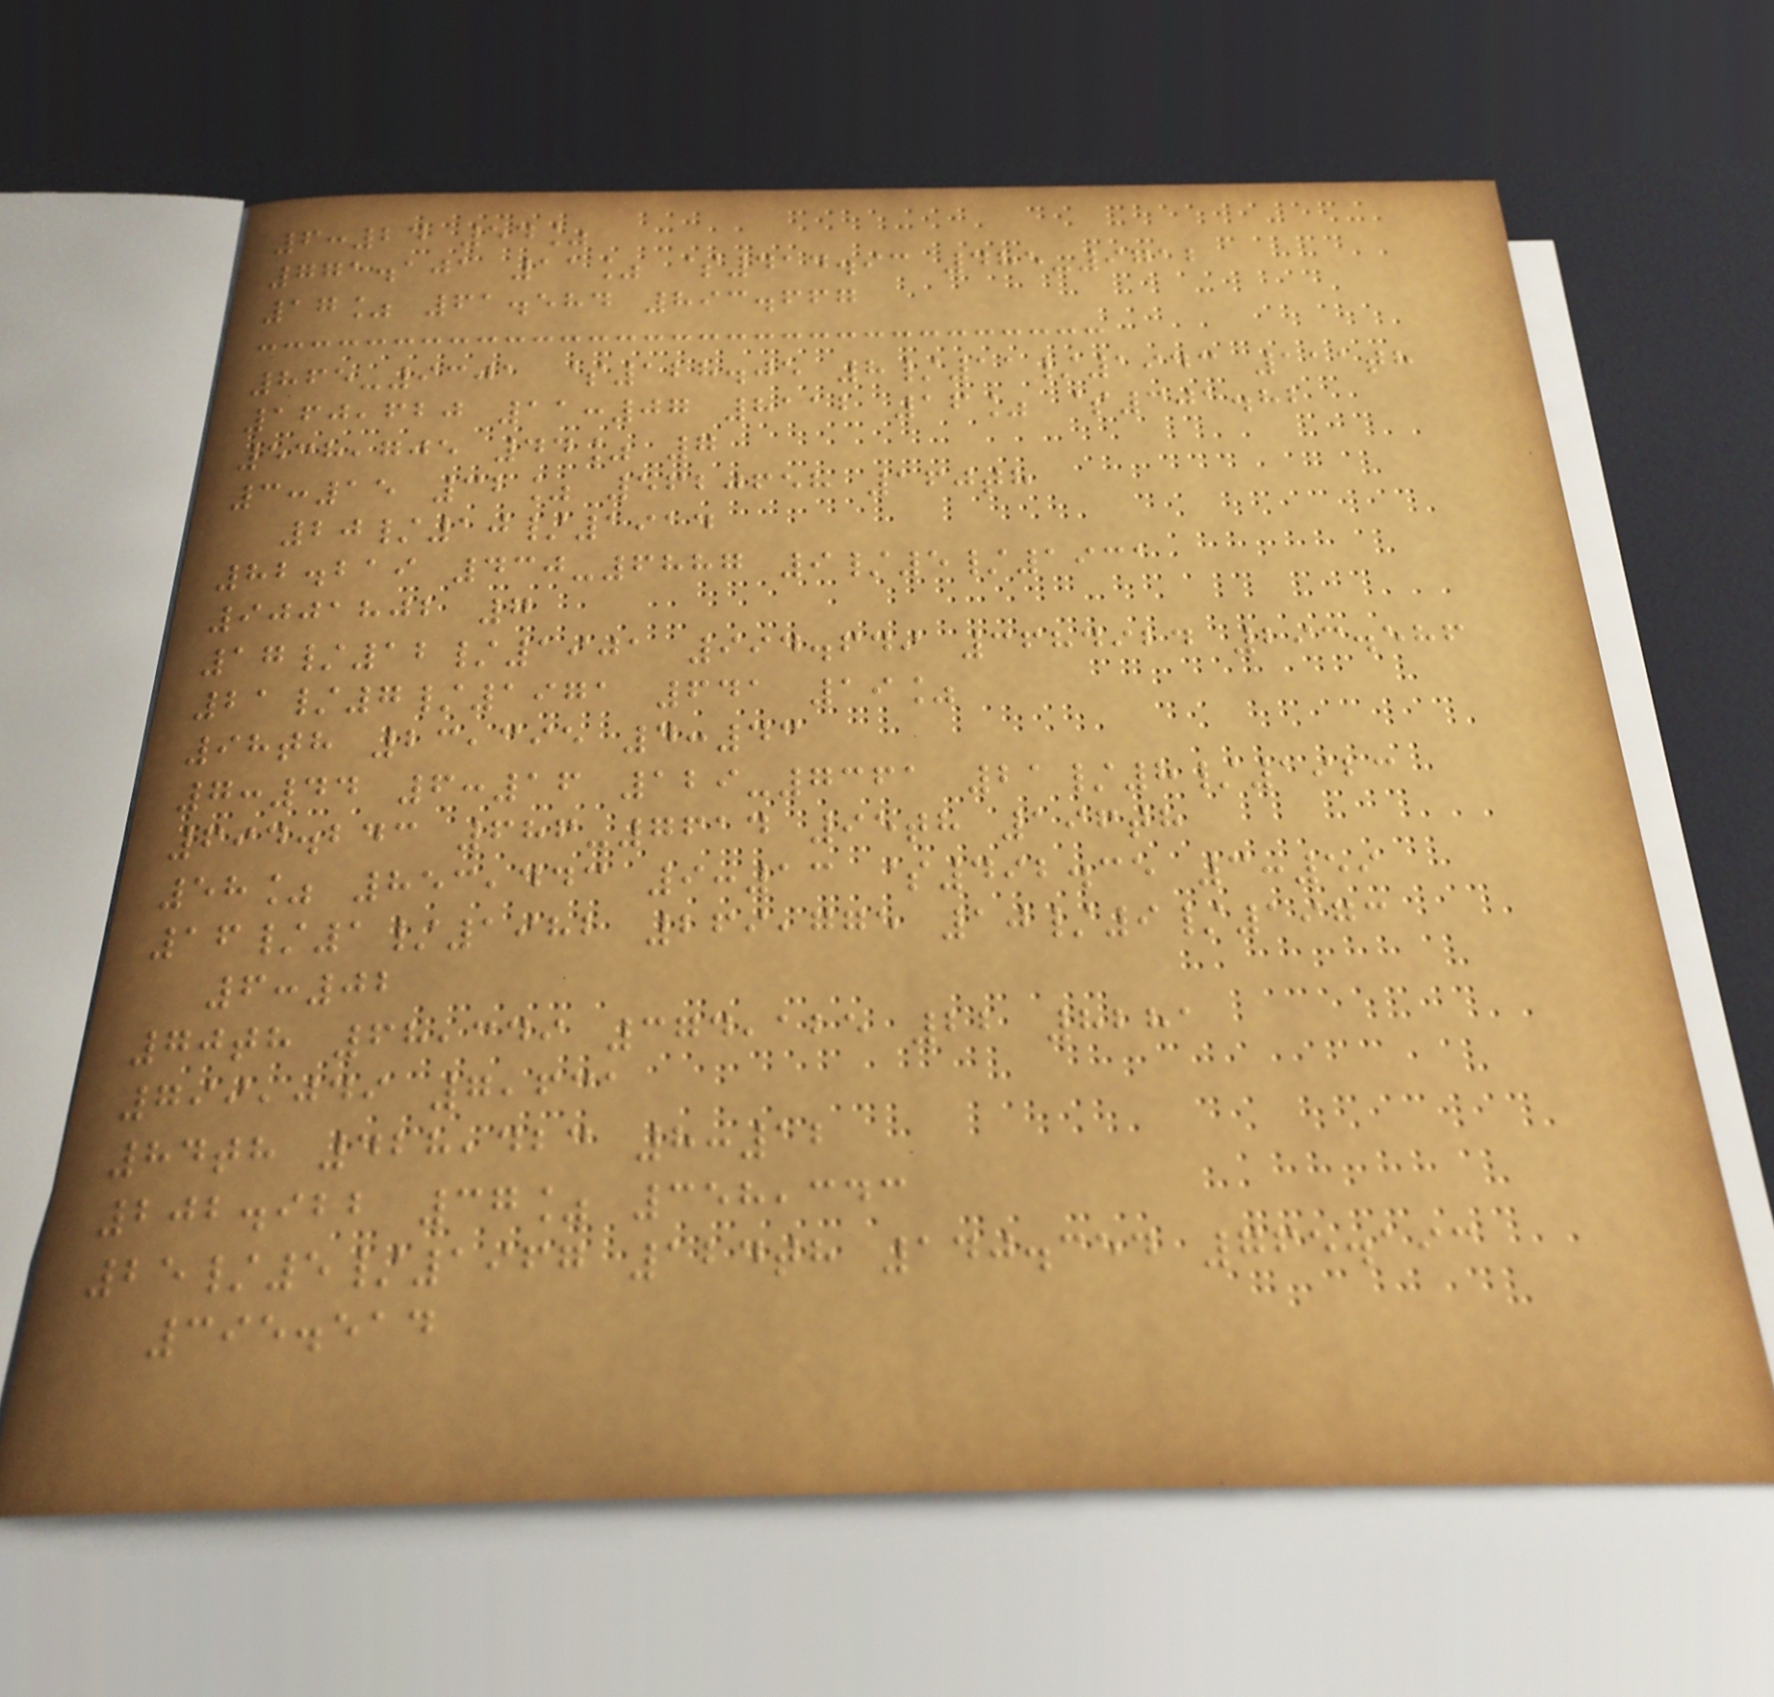6:24 54%
771.101 11% $414.93 485-9712
17% 61.584 893.667
865-9301 $128.05 8/11/1943 111th
160,620 11:07 8112 16% $301.82
538,705 44% 7
3:15 32% 5620658 160th
20/10/1914
82.219 430-6887 9/5/1931
9001802 7
17/12/1901 994.649 3684924 293.586
21/7/1971 641 19%
98th 23,395 4:43
7:44 6:16 129-7361 21/8/1923
694.243 686-7614 95th 196th
58% 853,443 9:13 $492.35 3:59
16/1/1982 269,775 10/9/1973
6:02
70th 68,349 374,125 22 8281
799,049 7,631
84th 428,423 8:12
202.922 37% 358,343
25/5/1967 124th 140.354 765.193
395.514
